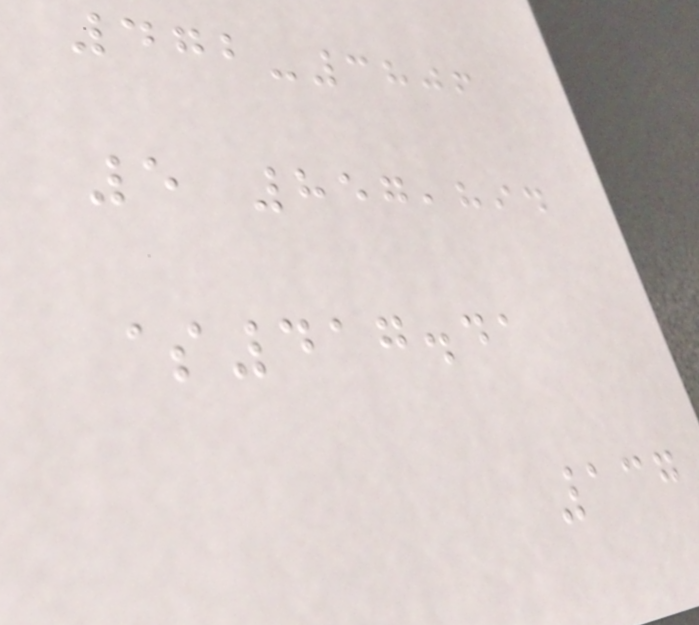472-3806
5 857,894
$417.41
137
